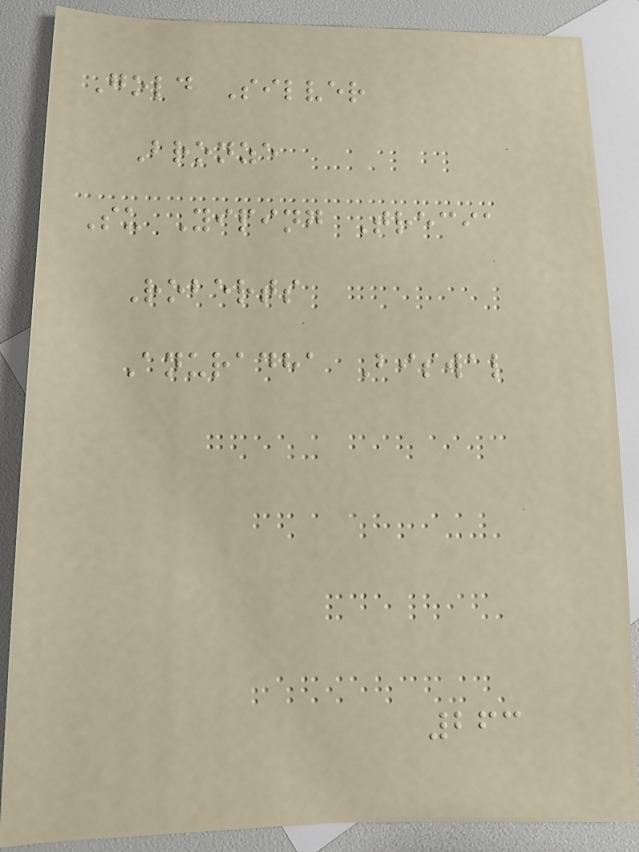Gold Silver
Bronze
Su Yiping Trecia
Roberts
Anuradha Biswal
263
